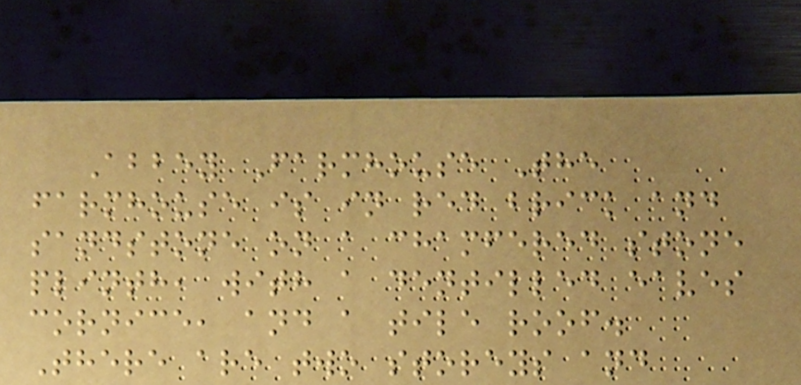Abbey Farmhouse The
farmhouse is in red brick and
sandstone on a chamfered stone
plinth, with a dentilled eaves
cornice, and a tile roof.
There are two storeys and
